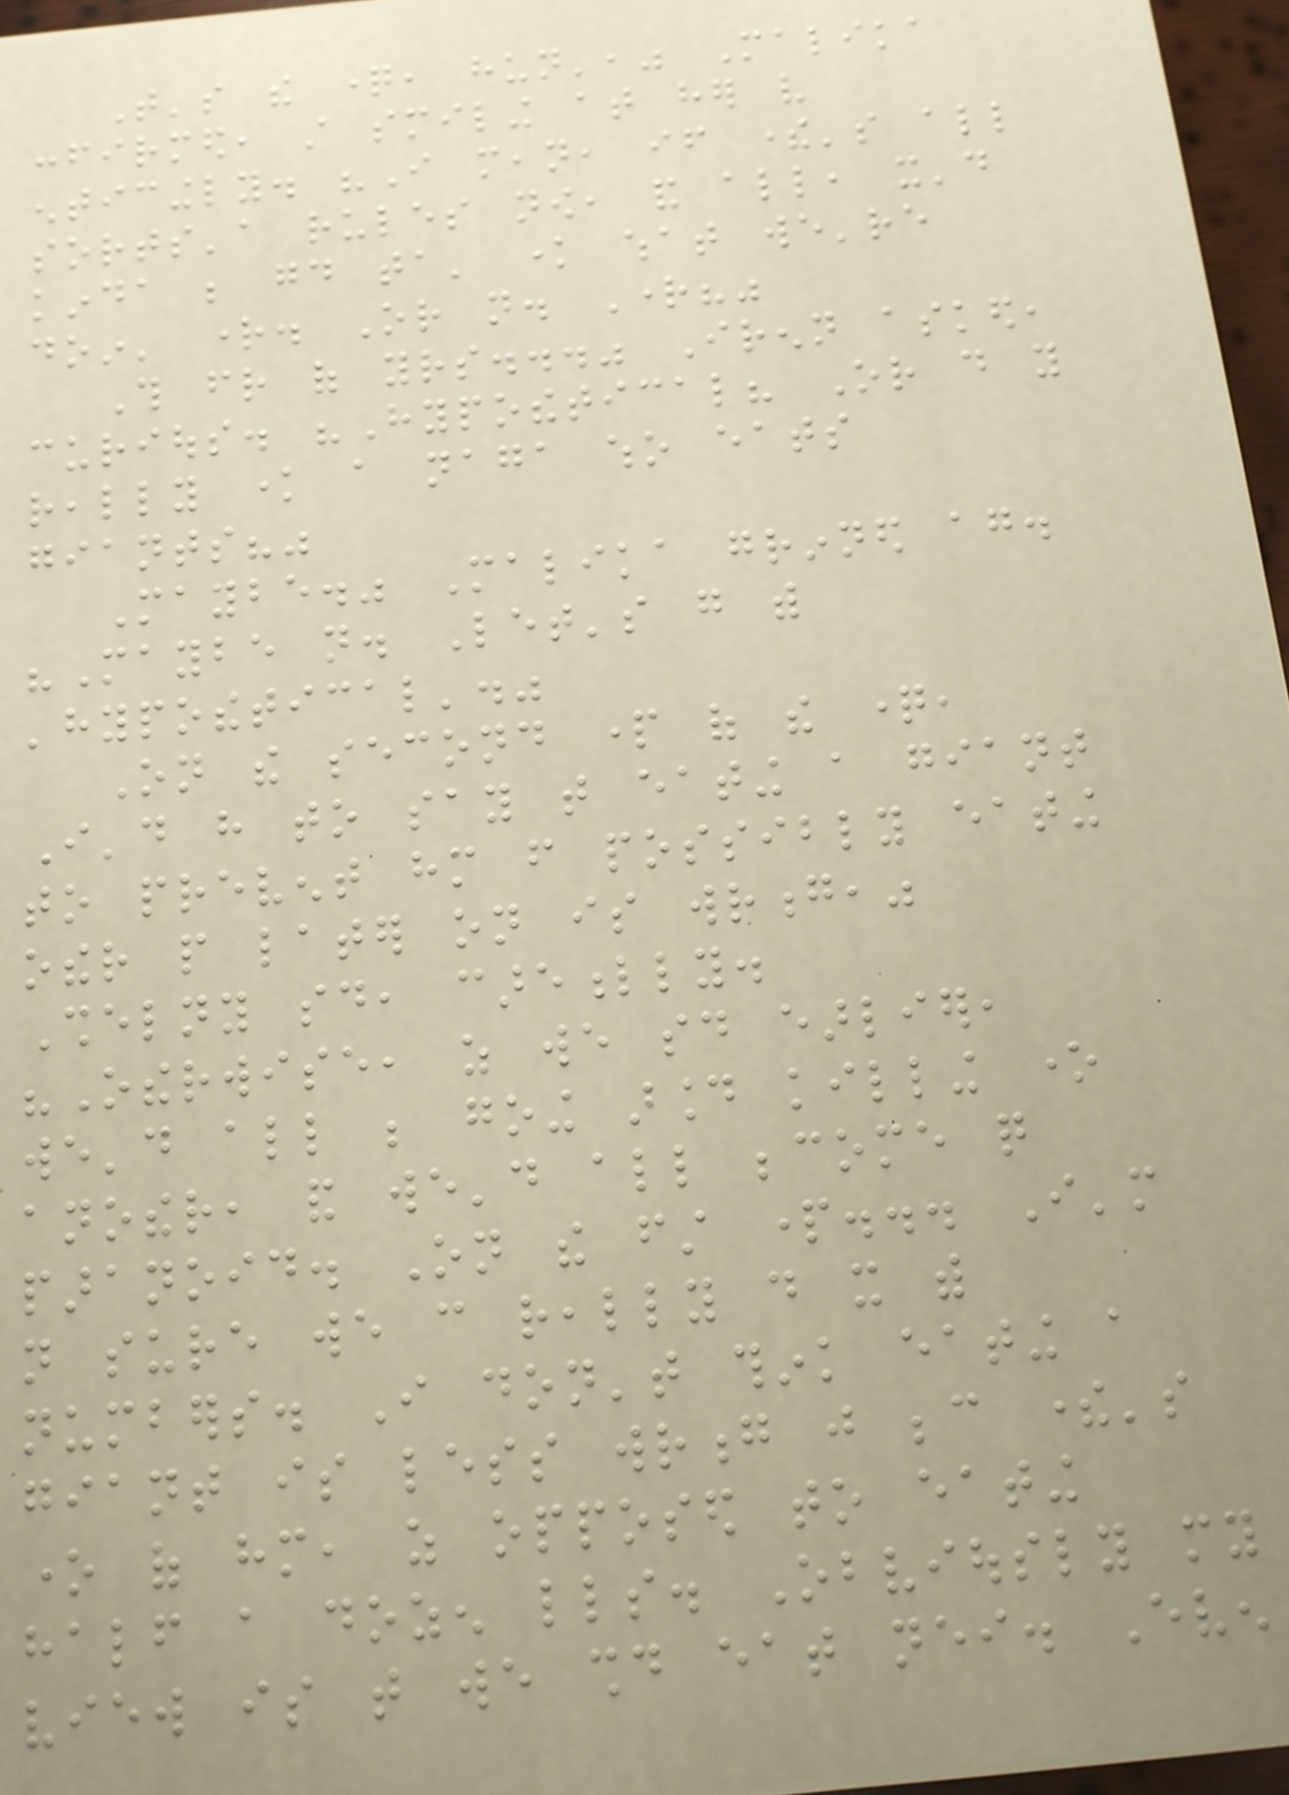That's the question, hun'," Malika
confirmed, still smiling at her very
enticingly. "I mean, if there's all
sorts'a rules now, and all, it'd
kinda be good ta' know what we're
doin' right. Or not. Right?"
This friend of yours..." Irenn asked,
curious. "Hypothetical? Or do you
really know a naga who eats
giants?"
Maybe." Malika grinned again.
"Maybe not. Let's go with
'hypothetical'."
On the second part of the question,
I'd have to say that eating a giant
to prevent him from possibly eating
other people later on is wrong,"
Shelny said, carefully.
"Otherwise, as we said earlier,
we'd all be going around killing one
another, and we'd all become quite
paranoid. On the first part... I'm
not sure we can really do it with
numbers. I don't think eating a
giant is less wrong just because there's
one of him, as opposed to eating
half a dozen littles. Obviously my
view is that we should eat neither. Even
